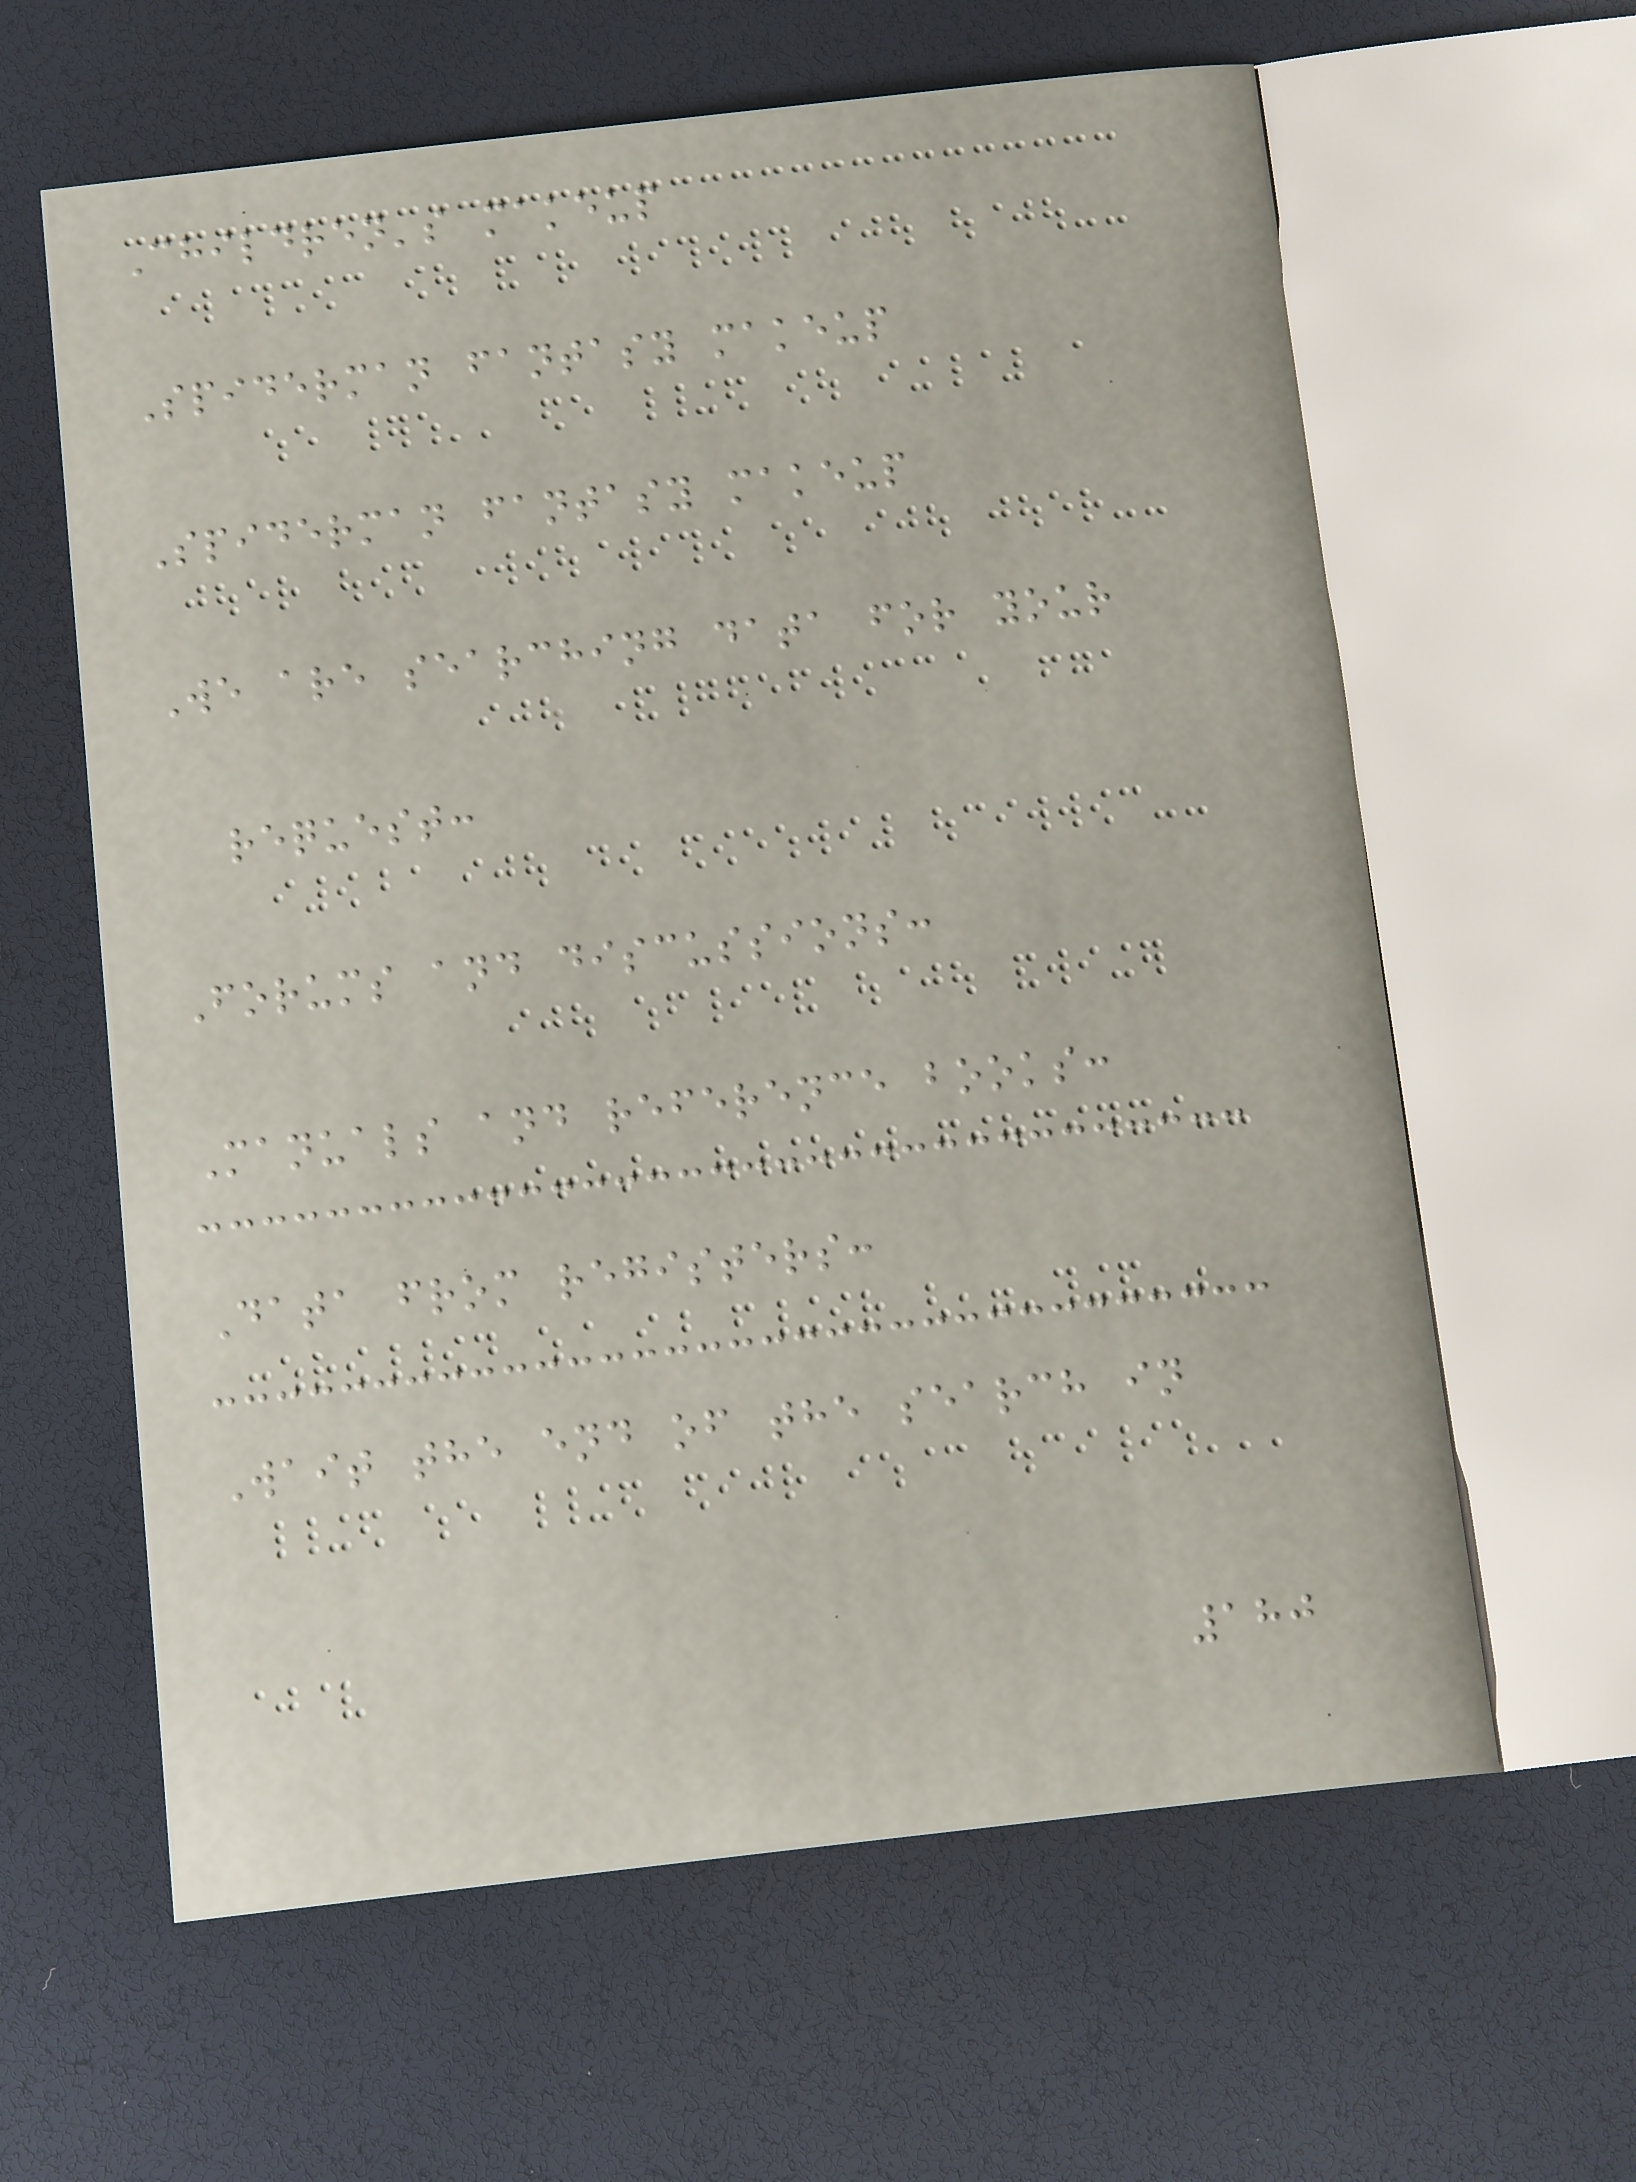Children's makeup
Spiderman fantasy makeup
Spiderman fantasy makeup
We are searching data for your
request:
Forums and discussions:
Manuals and reference books:
Data from registers:
Wait the end of the search in
180
